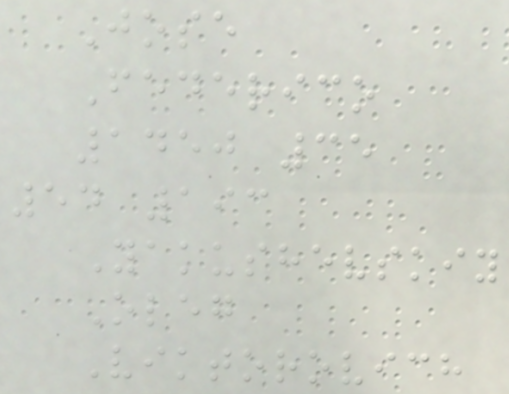Jose
Federico
1450 35
54 193
Yakushevskiy
Oleg
Viktorovich
